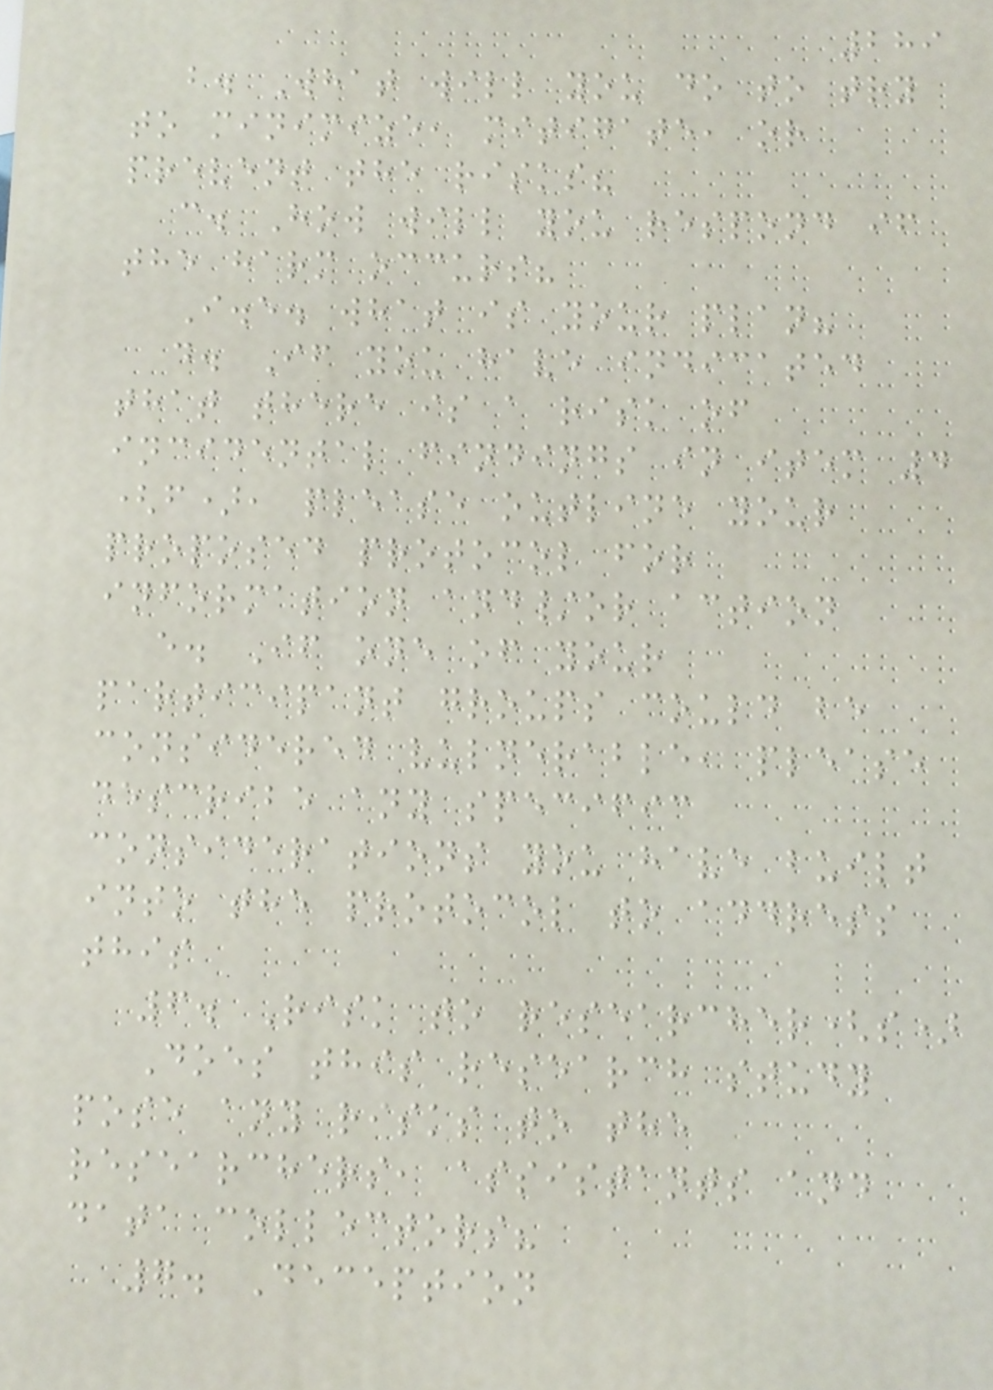289
b. What will you do to try
to minimize, mitigate, or
prevent the risks?
c. How will you respond if
the harm occurs?
I.e. what is your plan?
d. If you have indicated
that there is a risk of
incidental findings in item 4
(f), please outline your
proposed protocol for
information and/or action
e. If one of your
participant groups could be
considered vulnerable, please
describe any specific
considerations you have built
into the protocol to address
this
6. Risk to researcher(s)
Does this research study
pose any risks to the
researchers, assistants and
data collectors?
7. Deception
